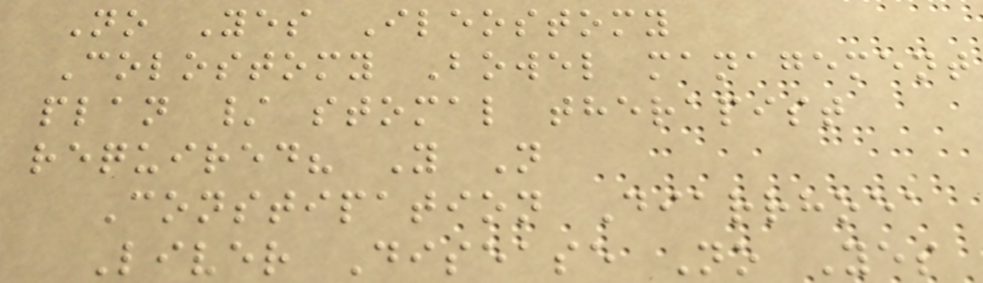No Yes Ileostomy
Colostomy Bowel management
plan / stomal therapist
required? Y N
Constipation Diarrhoea
Liver Disease No Yes
